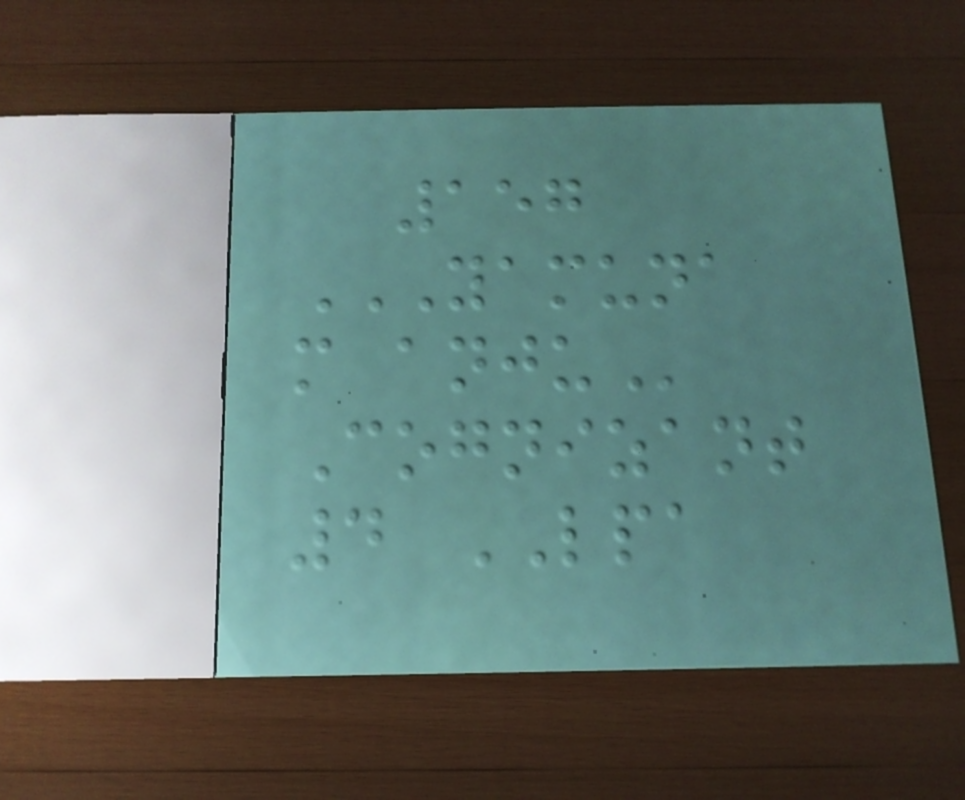157
YAMUNA
M ANJU
Cognizant
4 LPA
